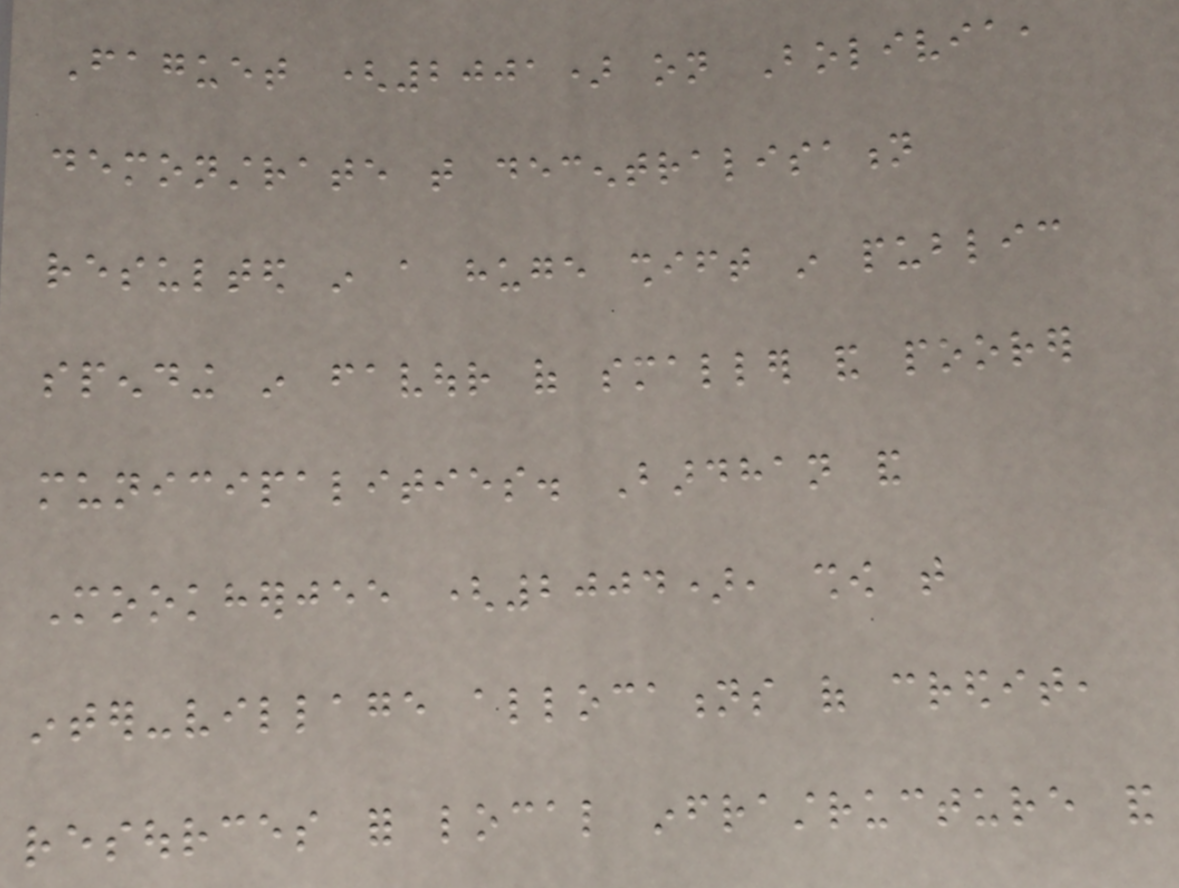Faguet (2001) on Bolivia,
demonstrate that decentralisation
resulted in a huge shift in public
spending in favour of smaller and poorer
municipalities. Bardhan and
Mookherjee (2004), show that
inter-village allocations of credit,
resources for local infrastructure and
